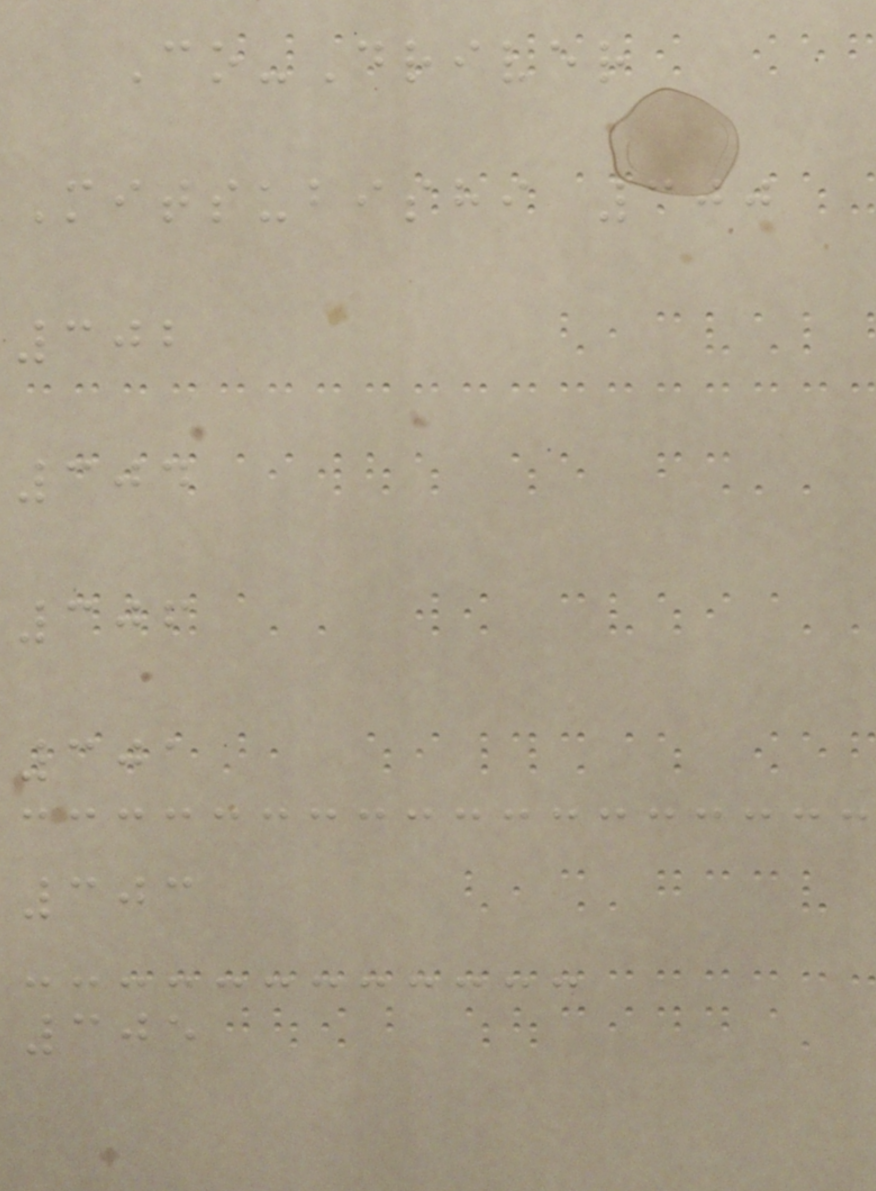Co-Driver
Mitsubishi 300
302
304
306
301
303
305
